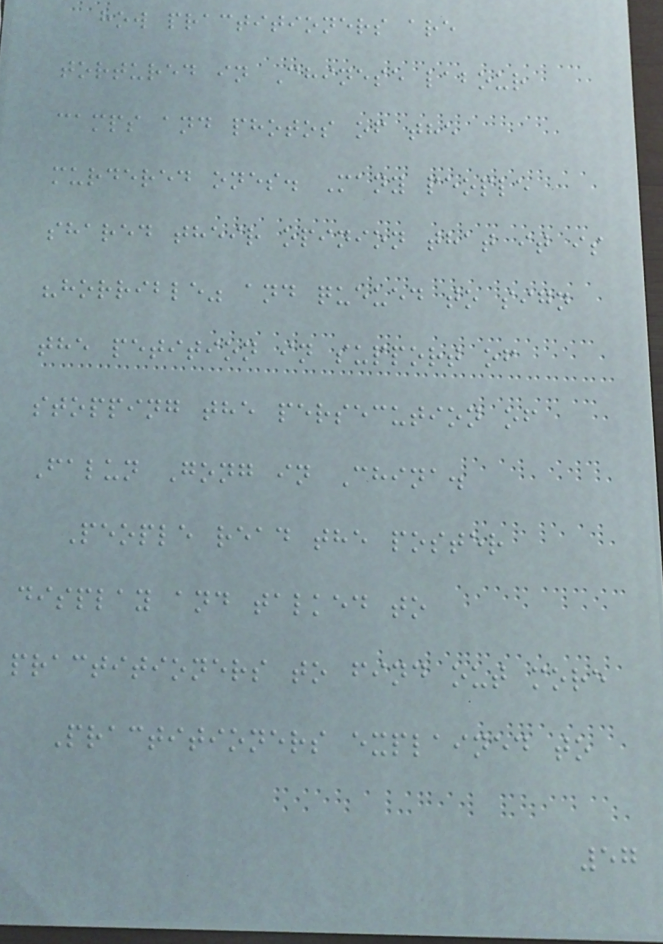how practitioners are
tortured in Chinese labour
camps and photos of the
murdered ones. Many people
shared their opinion that it is
"horrible" and queued to sign
the petition in support of
stopping the persecution of
Falun Gong in China.
People read the poster
display and talked to
practitioners to find out more
Practitioners explained to
57
